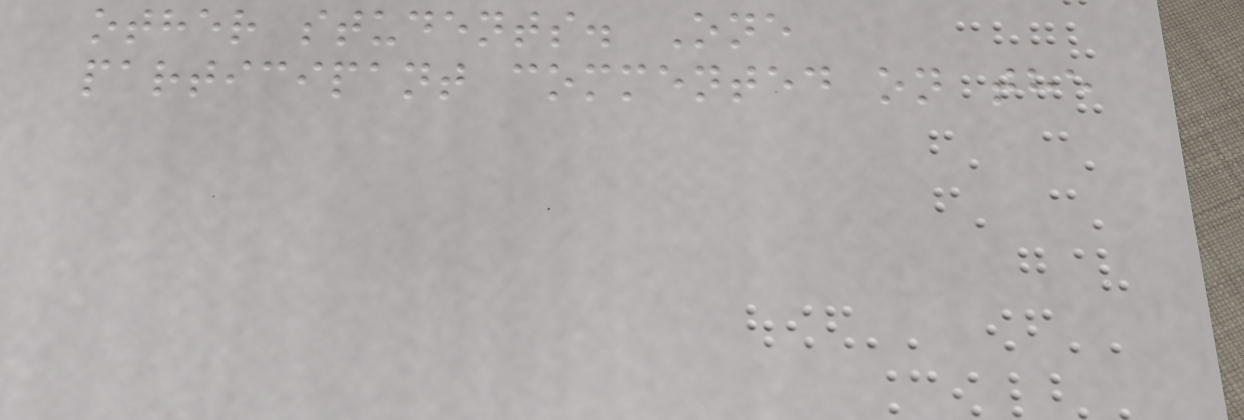other students. One
participant commented on the
